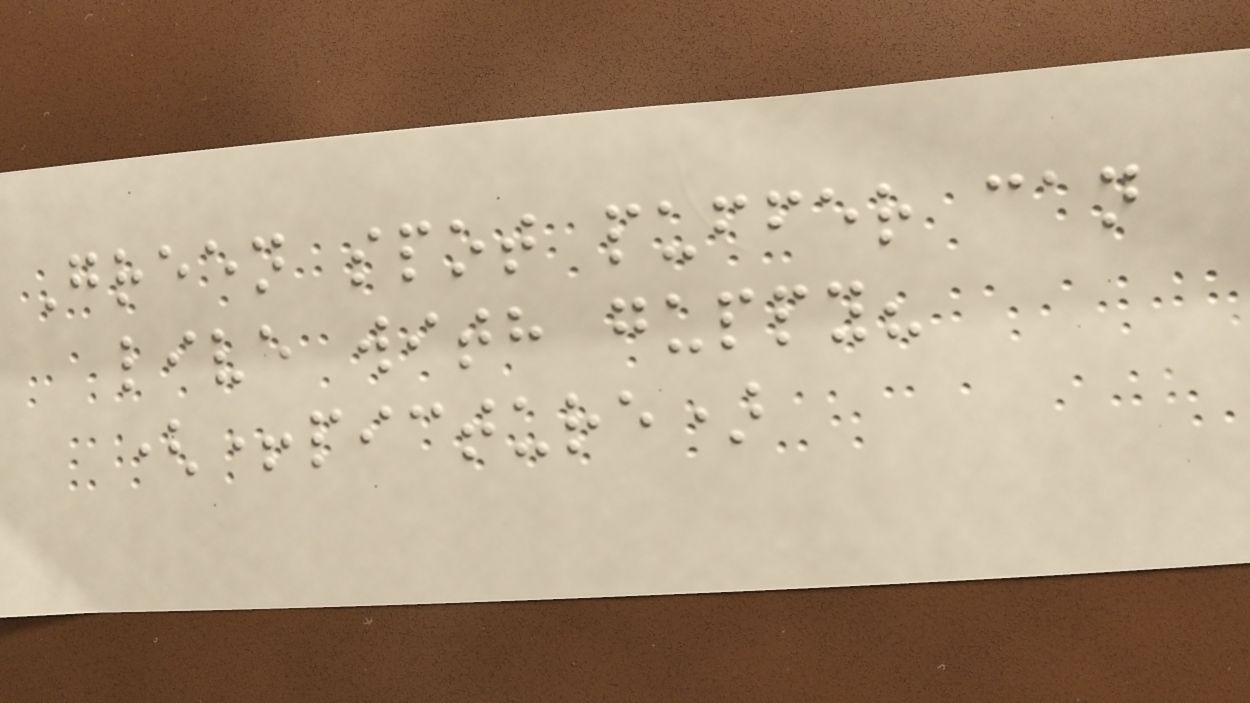Green spot puffer can
live with guppy?
(+picture)
